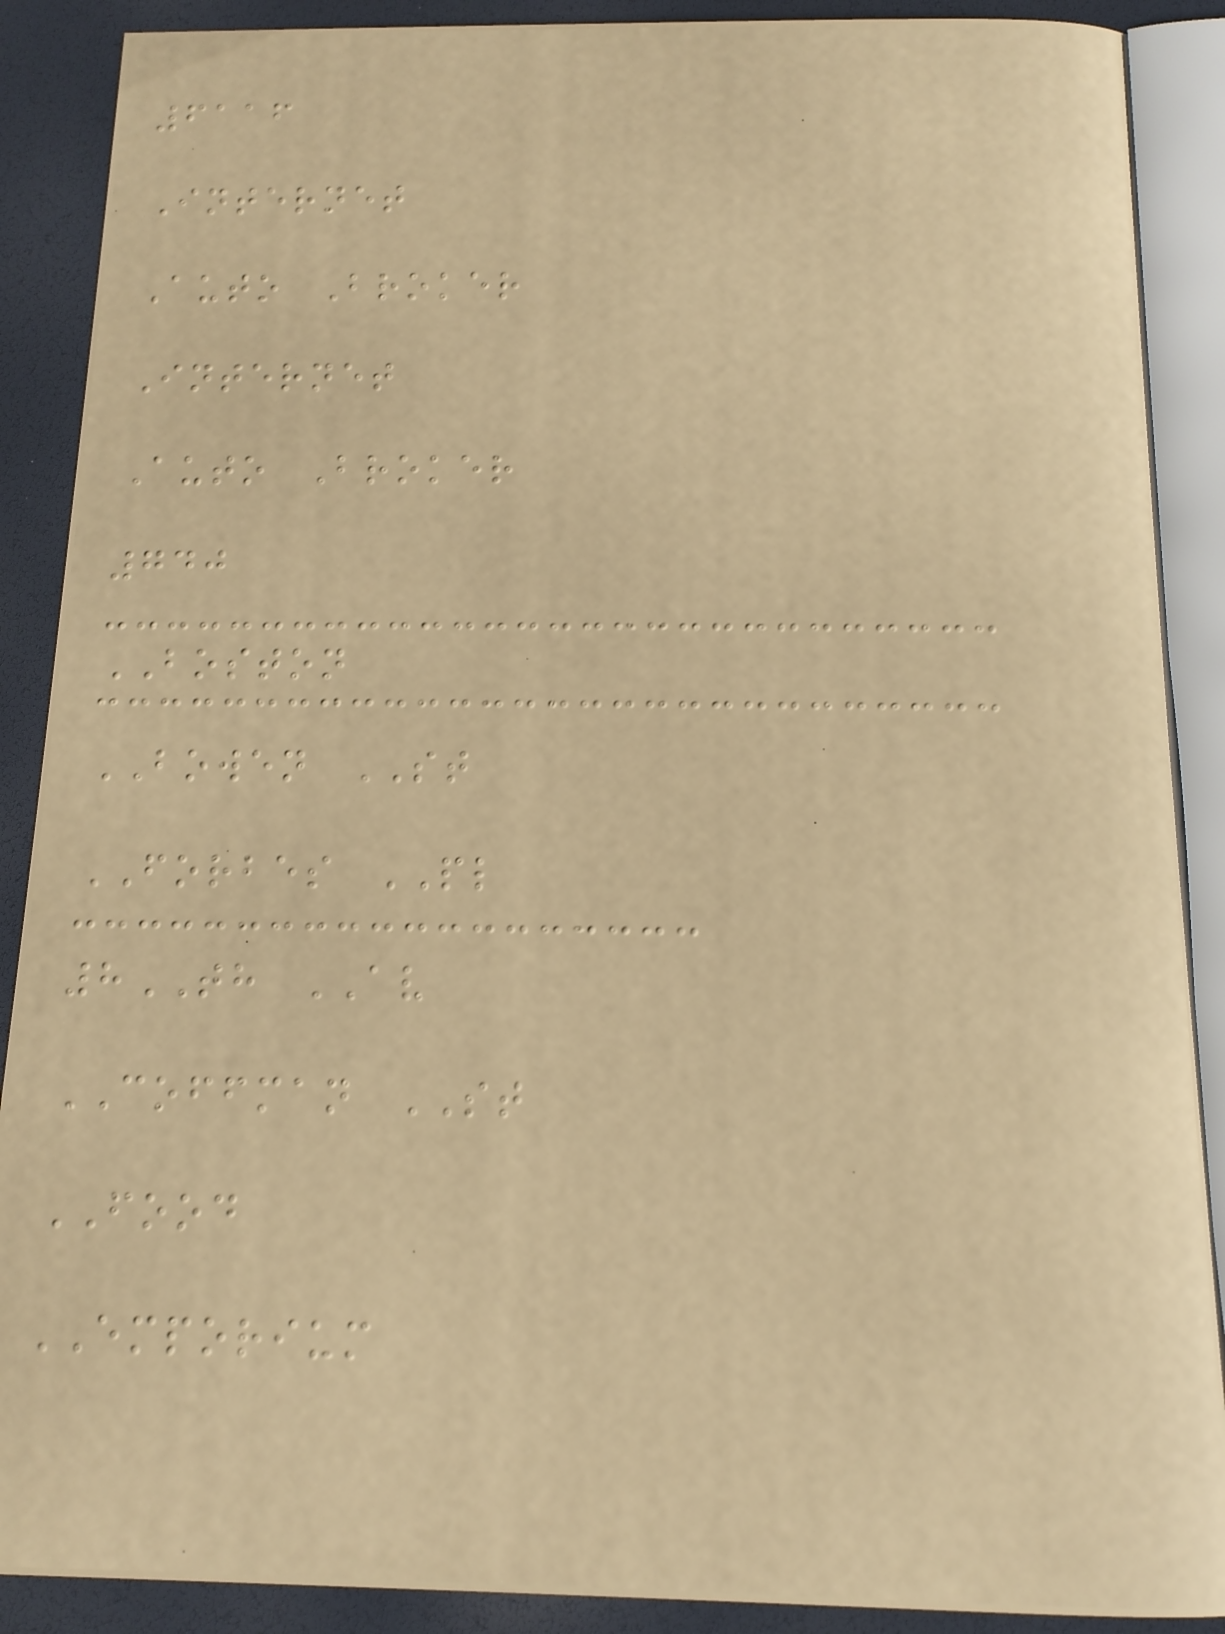6116
Internet
Auto Broker
Internet
Auto Broker
740
BOSTON
BOWEN ST
FORBES PL
8TH AV
COFFMAN ST
FOOD
EMPORIUM
